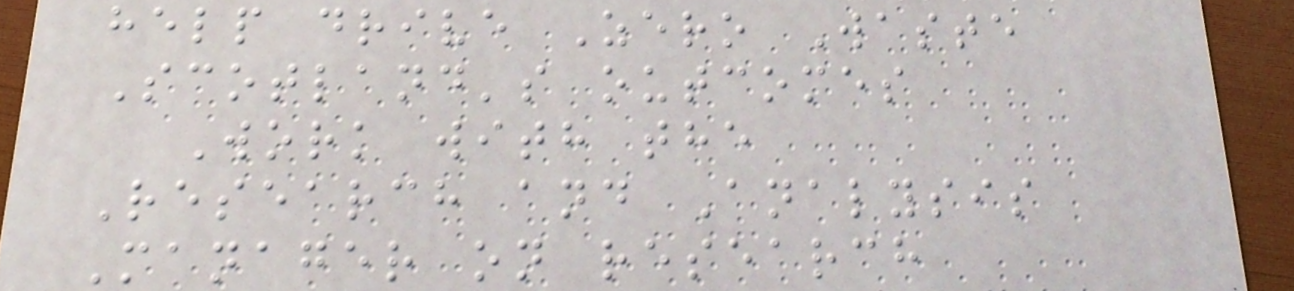help drive Zero Waste
Scotland's outcomes
Work with the
Research and Analysis
Manager on research
